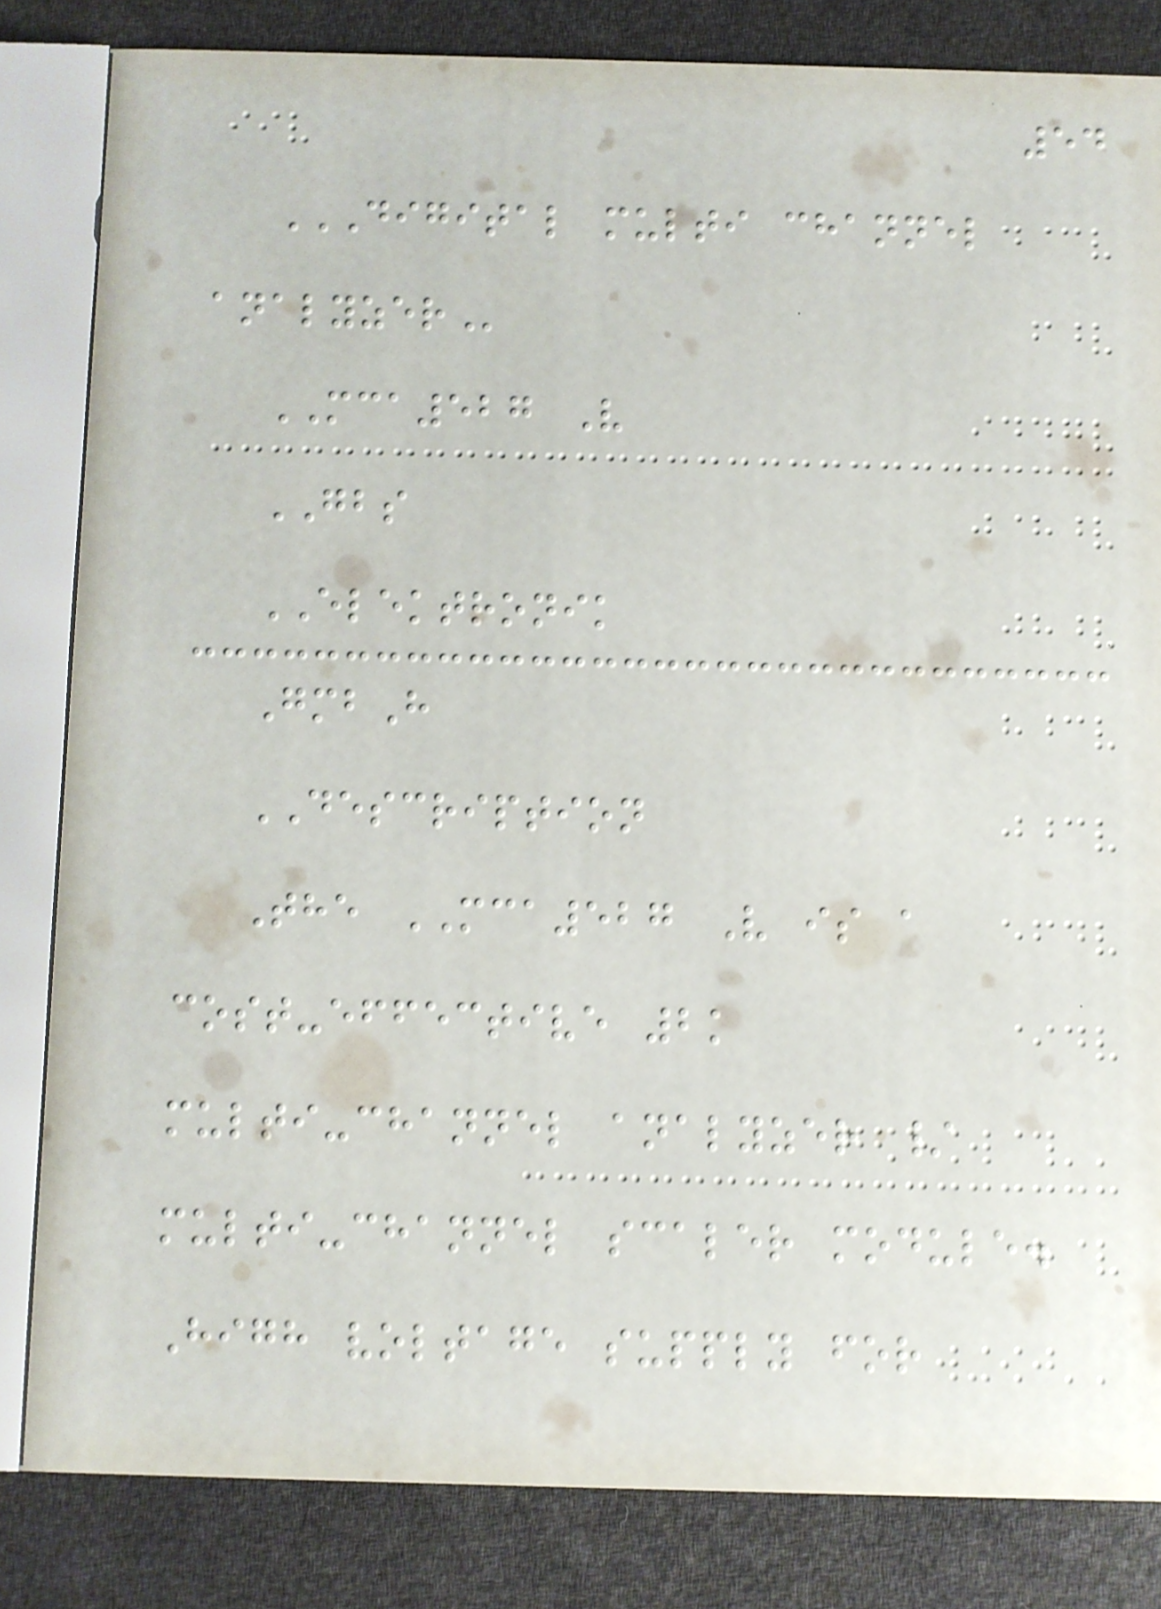54
DIGITAL MULTI CHANNEL
ANALYZER
MCA527 V
GBS
ELEKTRONIK
GmbH
DESCRIPTION
The MCA527 V is a
cost-effective 2k
multi-channel analyzer /
multi-channel scaler module.
High voltage supply for
